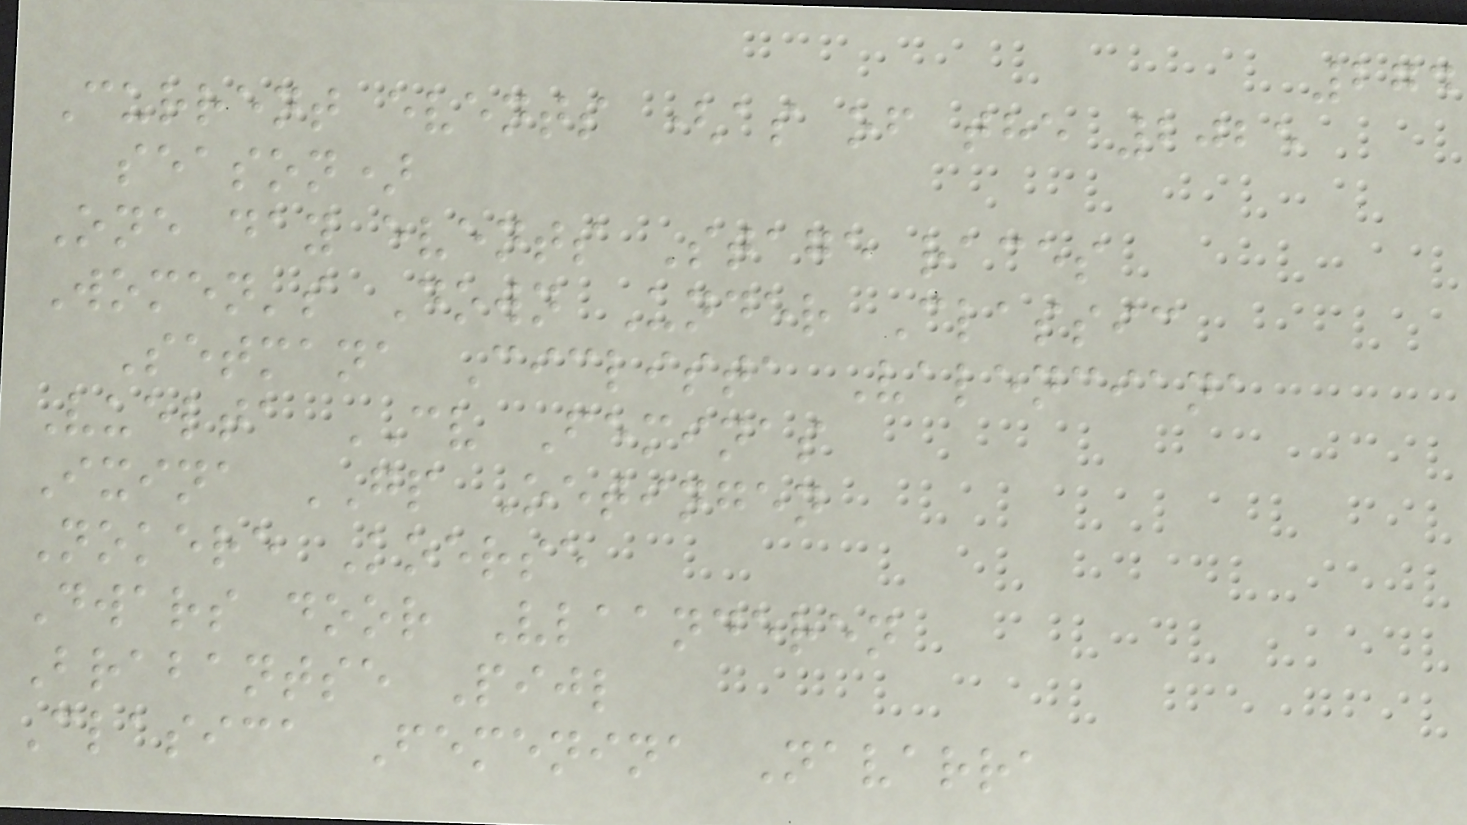274
Current events (as of the 2025
season)
One day events Stage races
Women's Down Under Classic
Setmana Ciclista Valenciana
Vuelta CV Feminas
Ixina GP Oetingen
Nokere Koerse
Dwars door Vlaanderen
Brabantse Pijl
Clasica Femenina Navarra
